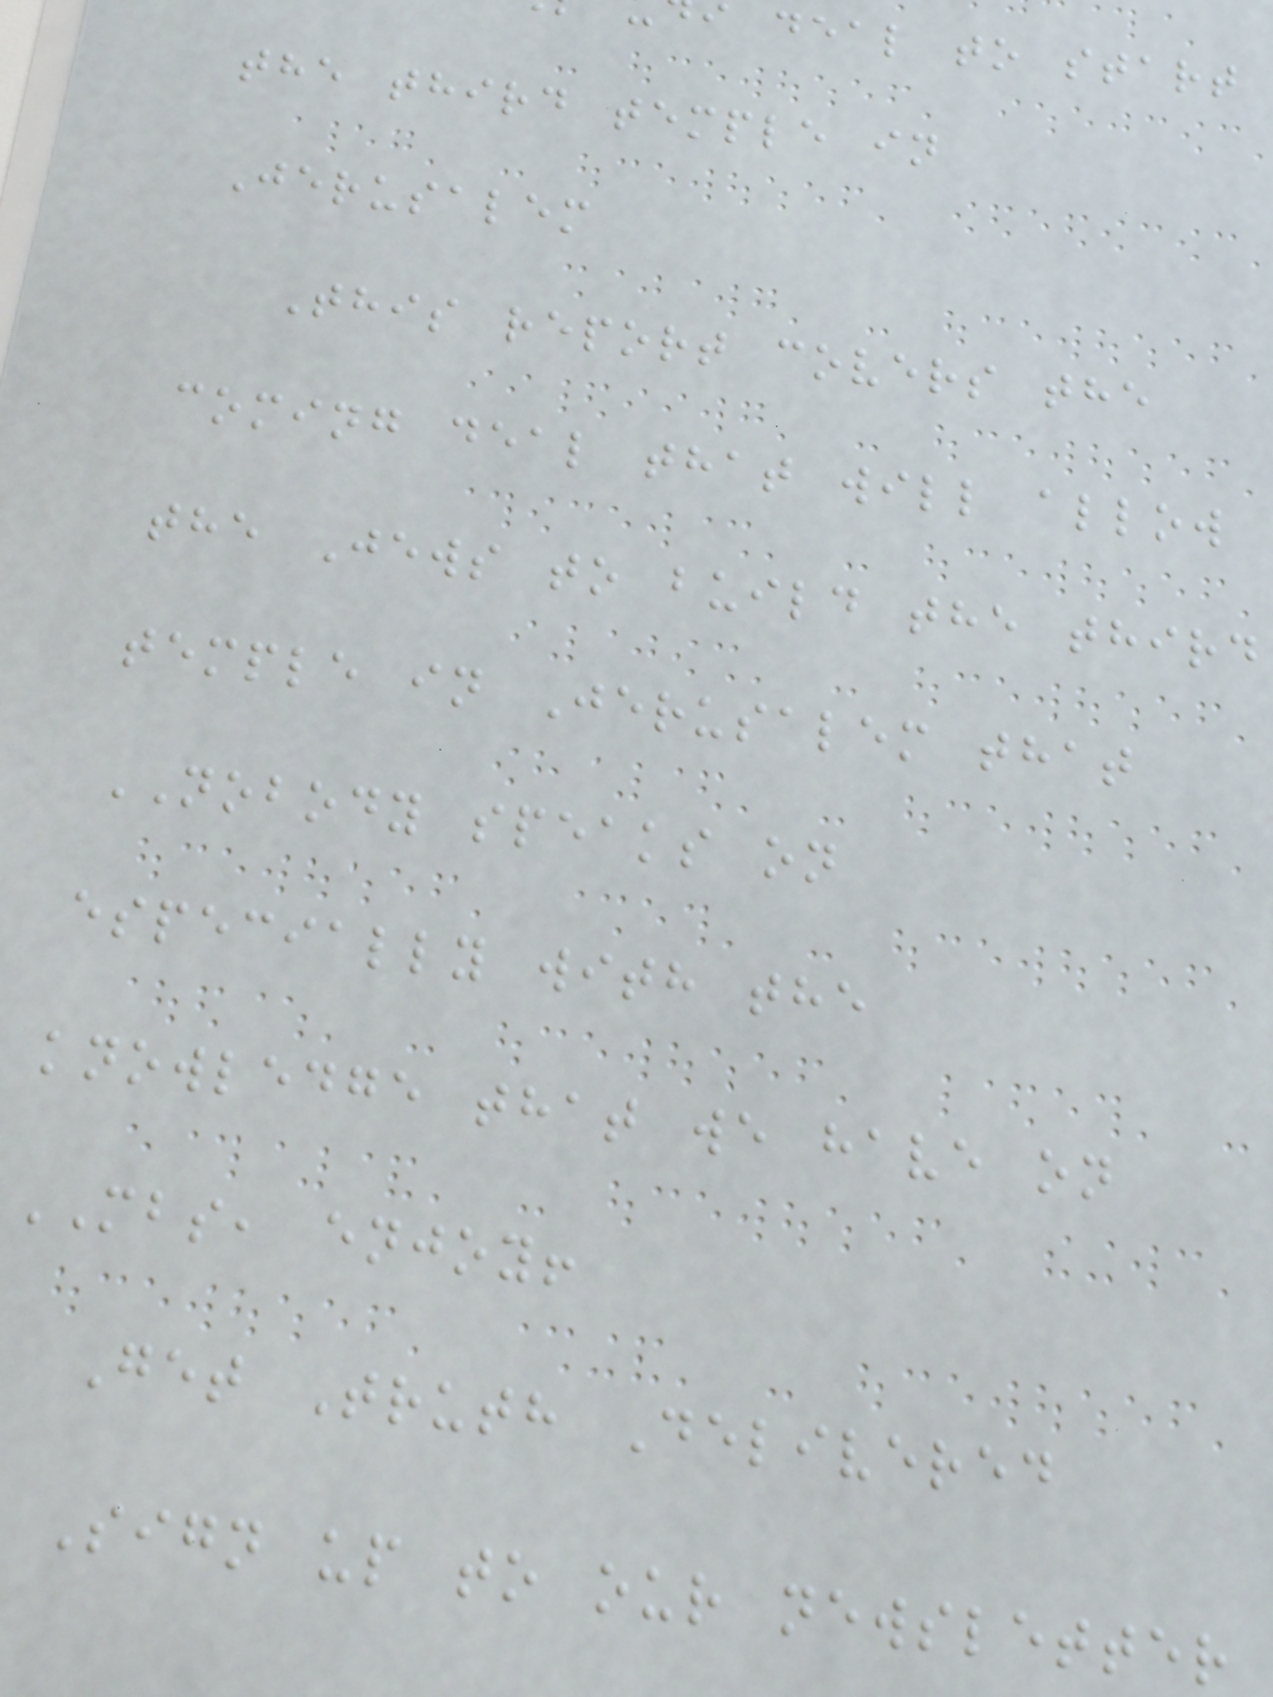deal to start
the third temple in
Jerusalem
This report covers the
coming deal that will allow
the Jews to build the third
temple in Jerusalem that
NOBODY speaks on
especially with the
knowledge that we have on
MBS, enjoy!
Get Truth Delivered
Sign up to our newsletter
